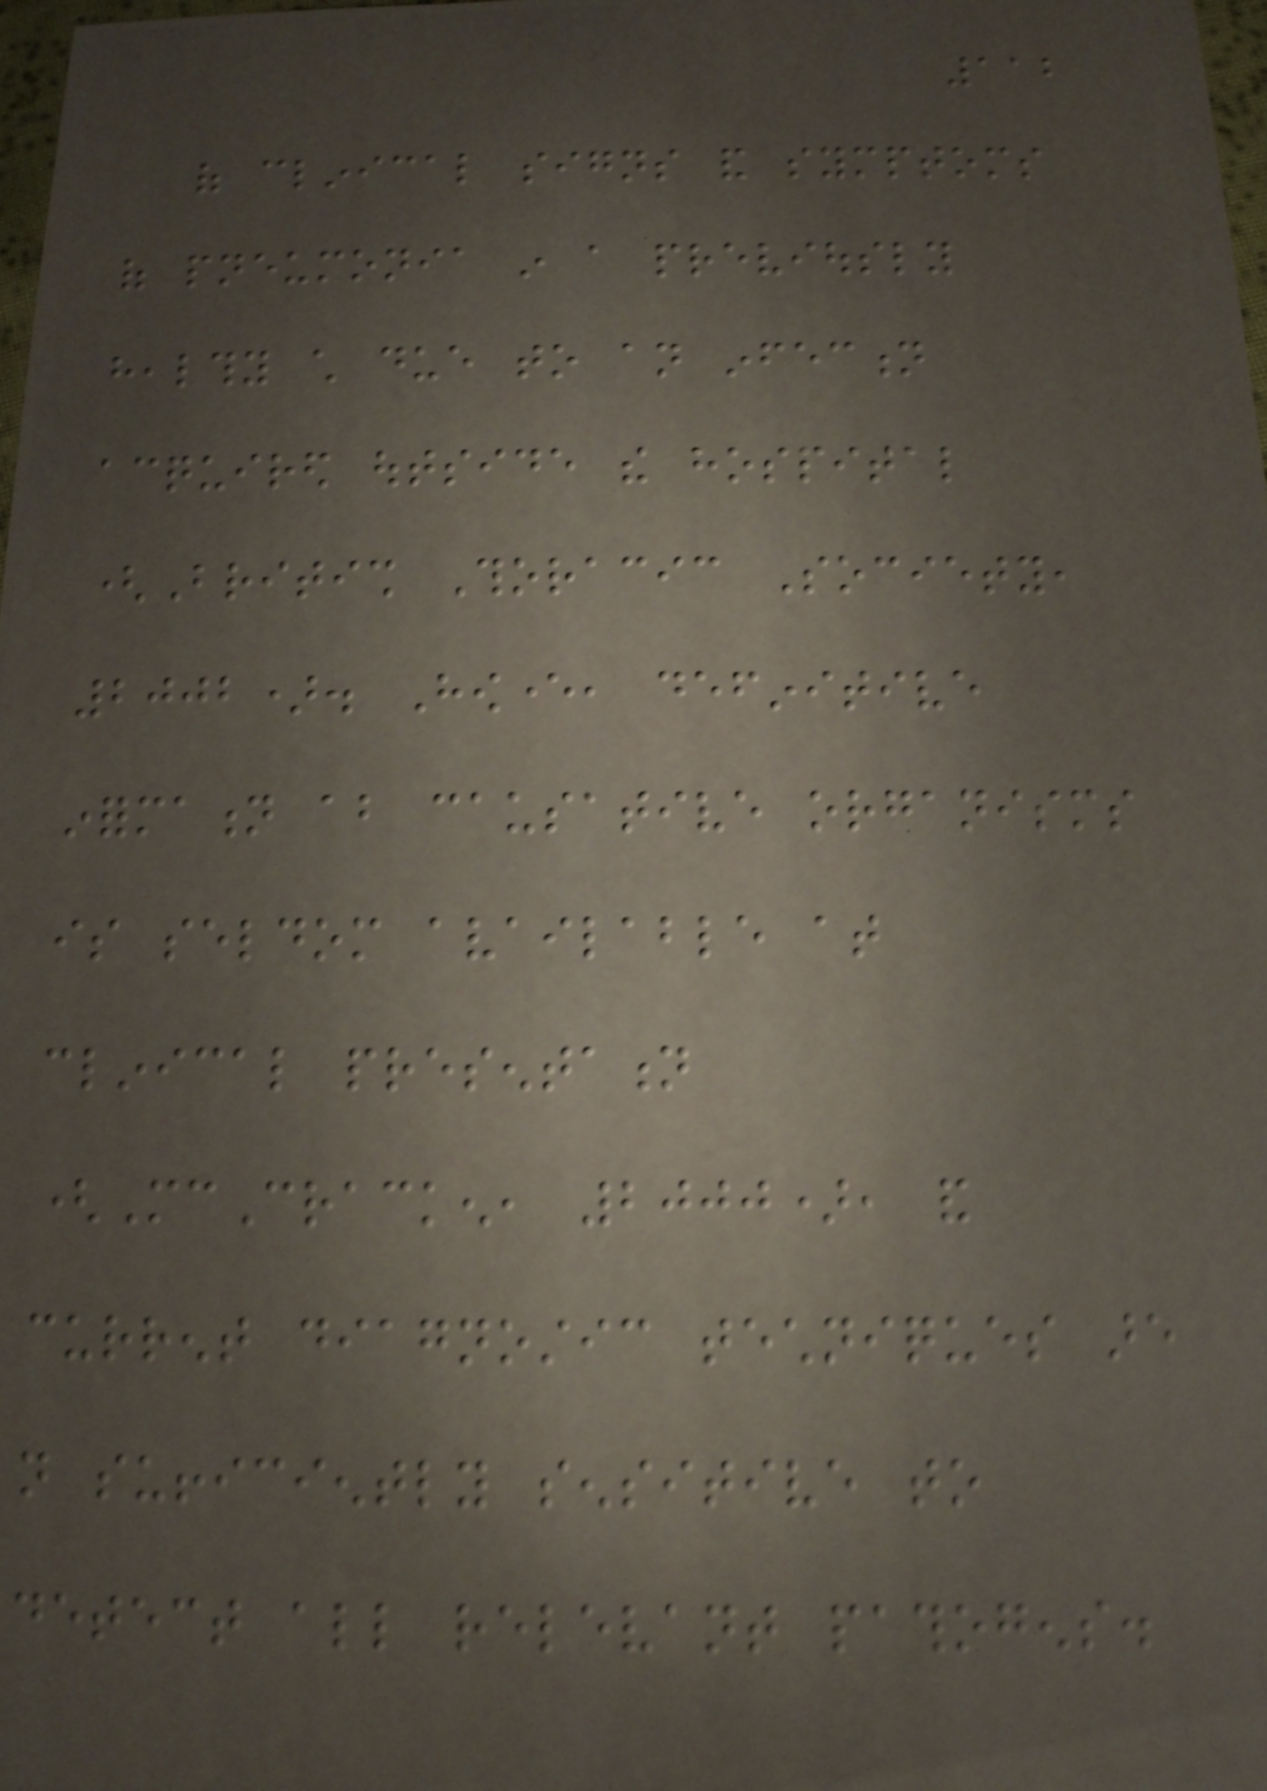112
of clinical signs and symptoms
of pneumonia in a previously
healthy child due to an infection
acquired outside the hospital
(British Thoracic Society,
2002). However, definitive
information about causative organisms
is seldom available at
clinical presentation
(McCracken, 2000), and
current diagnostic techniques are
not sufficiently sensitive to
detect all relevant pathogens.
